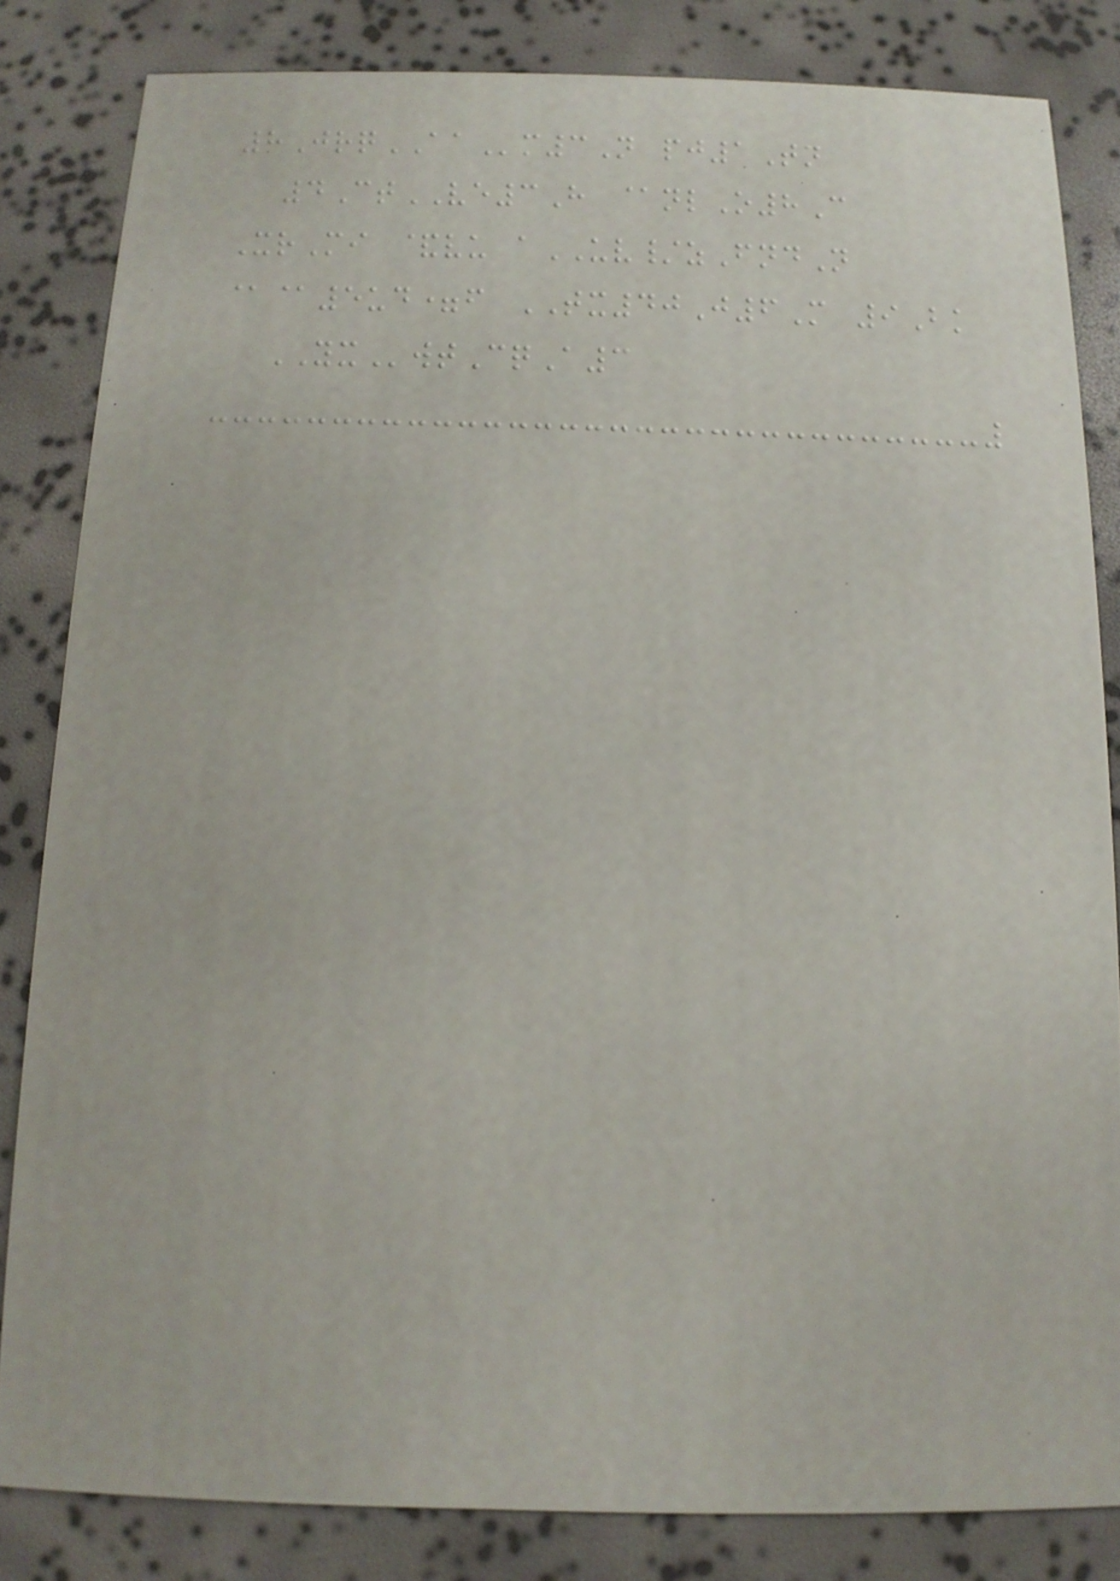8JrqAAm3N pj1Tn
4CtVE3H @nlO8C
XrMi &vu aUV/zFndN
@@5ud=f TX40J6M 9Bk
YXwtCqA3
